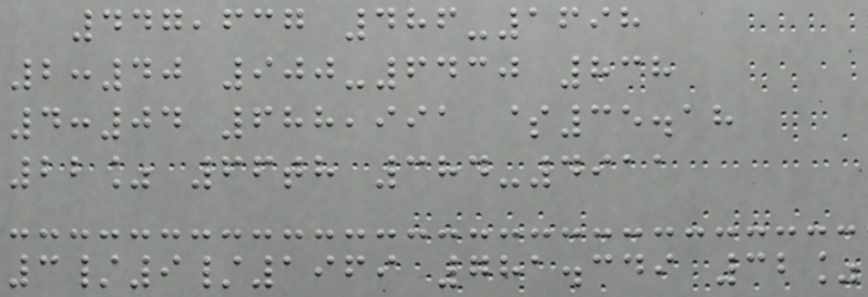447,637 486-1698
2:40 900-6430 838
4:04 688,991 $35.18
22% 66th 384-4911
3/9/1969 781.349 32%
